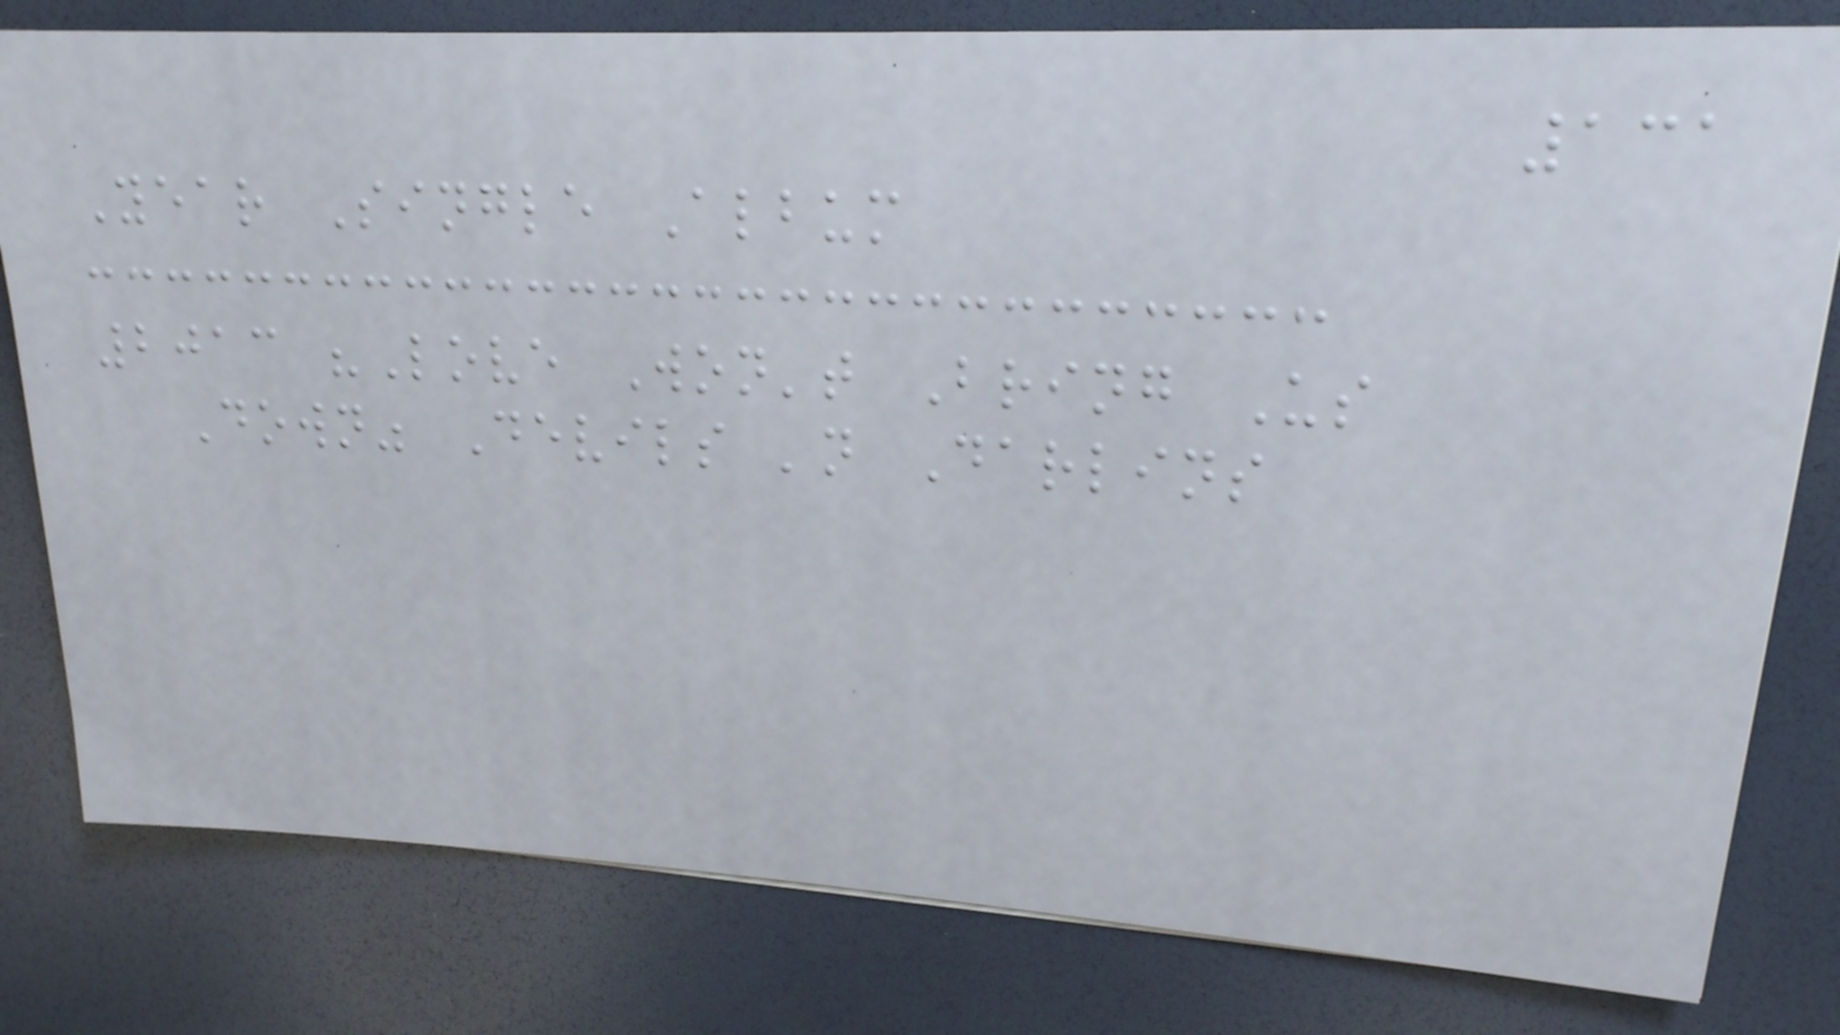131
Year Single Album
2013 "Love Won't Bring Us
Down" Devils 'n Darlins
